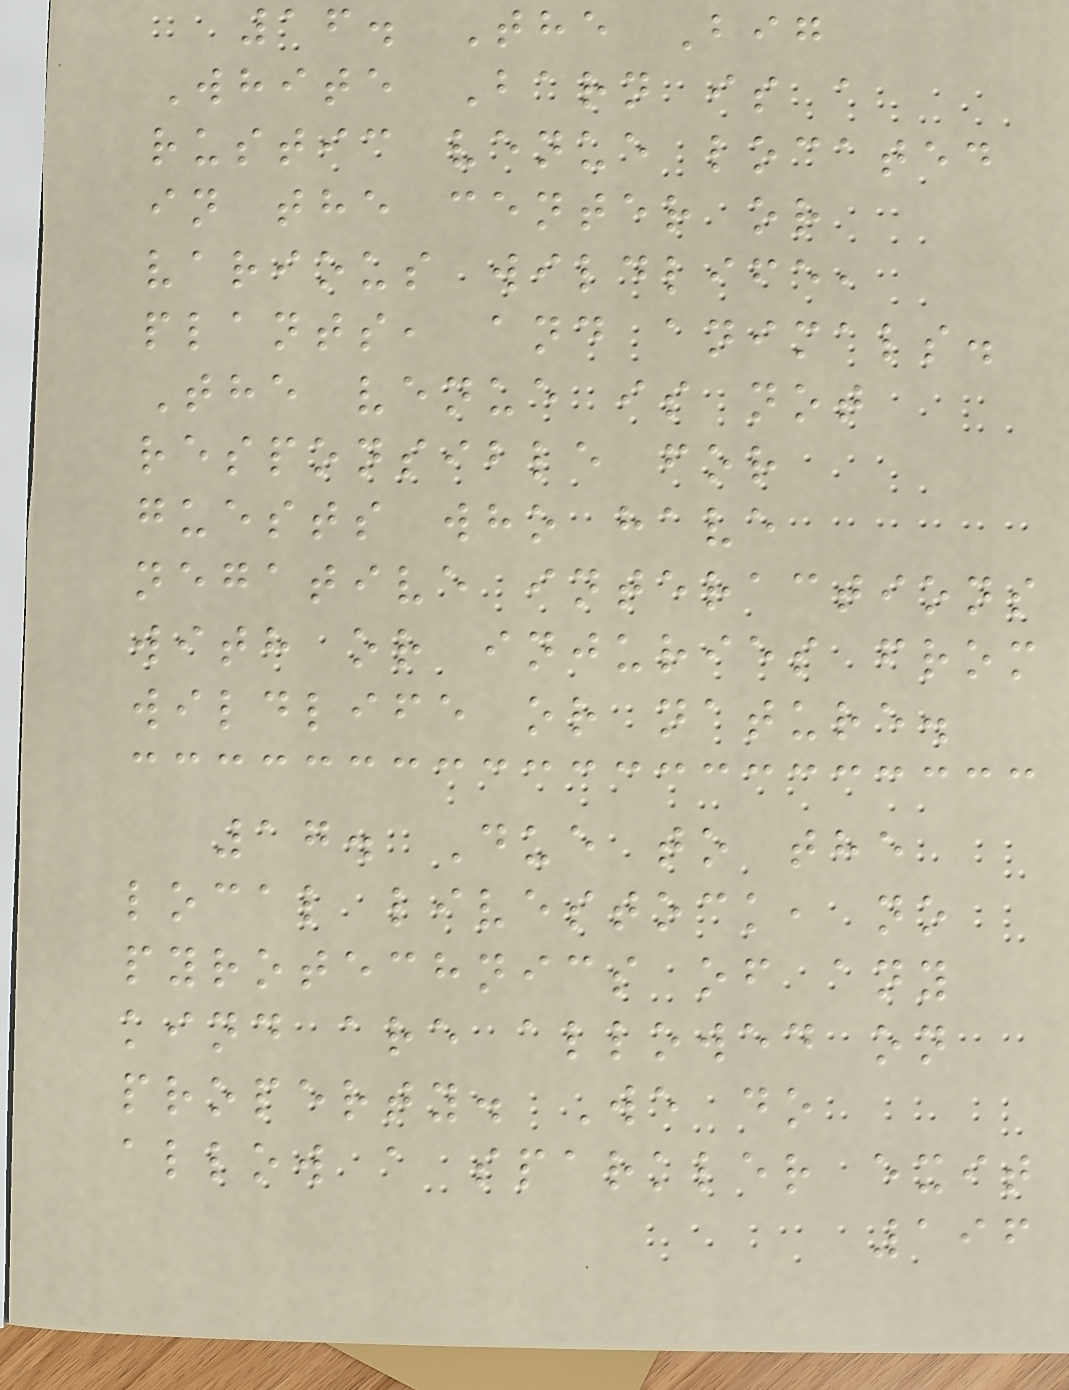16. The Big
White Barn is a
rustic venue located
in the center or
various wildlife,
plants, and animals.
The venue is not
responsible for
guests who have
negative interactions
with or injuries from
wildlife or nature.
17. Due to the
local livestock, no
pyrotechnics of any
kind are allowed on
property. We do
allow a sparkler exit
196
